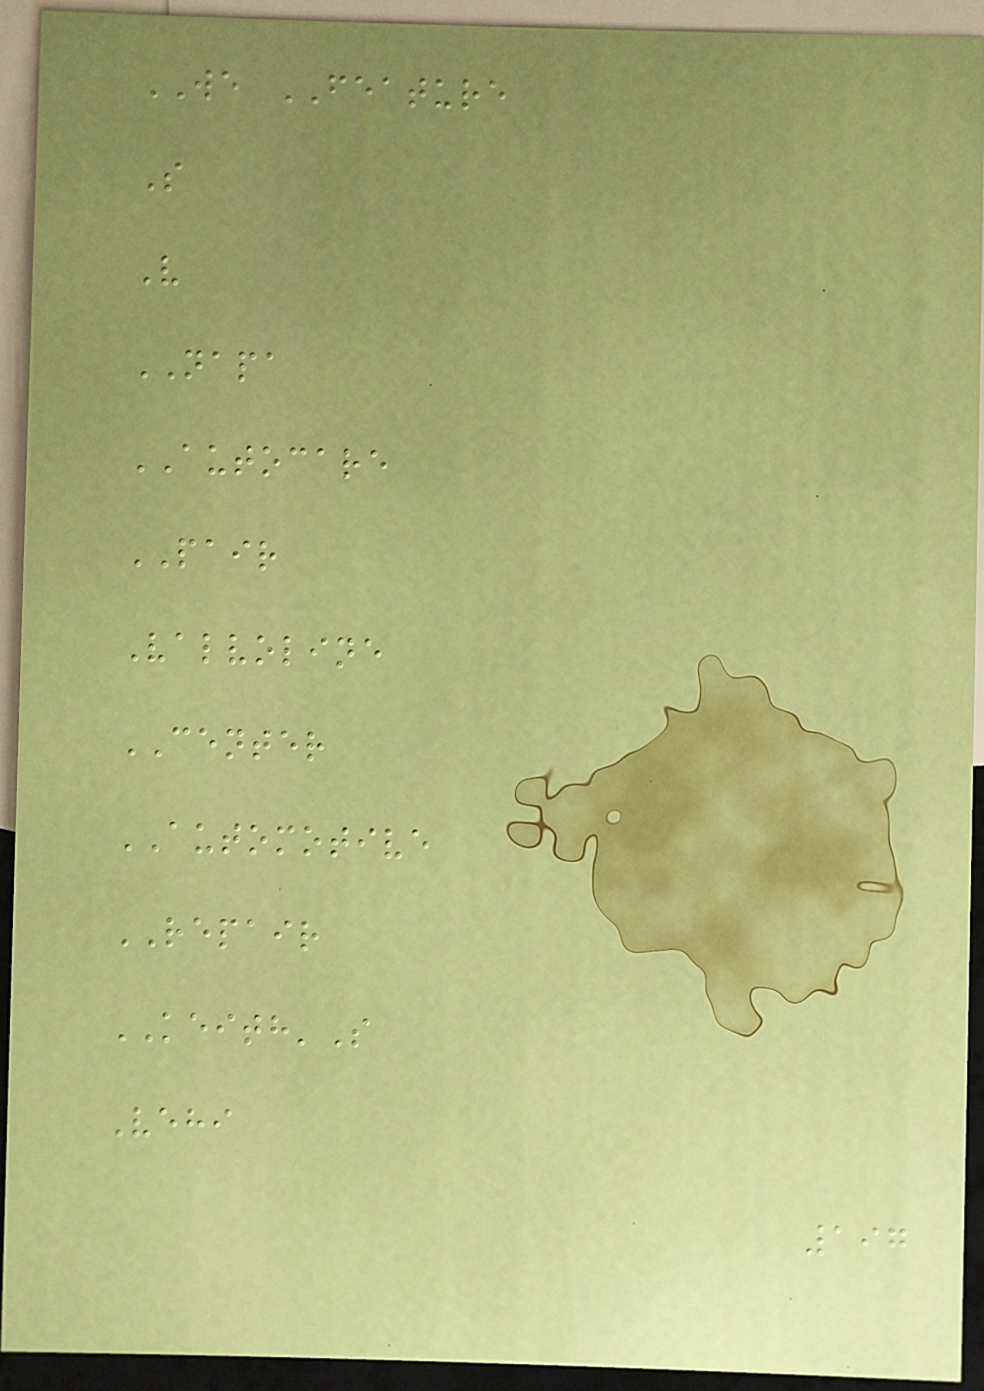WE FEATURE
S
V
NAPA
AUTOCARE
PAIR
Valvoline
CENTER
AUTOMOTIVE
REPAIR
KEITH'S
Vehi
197
